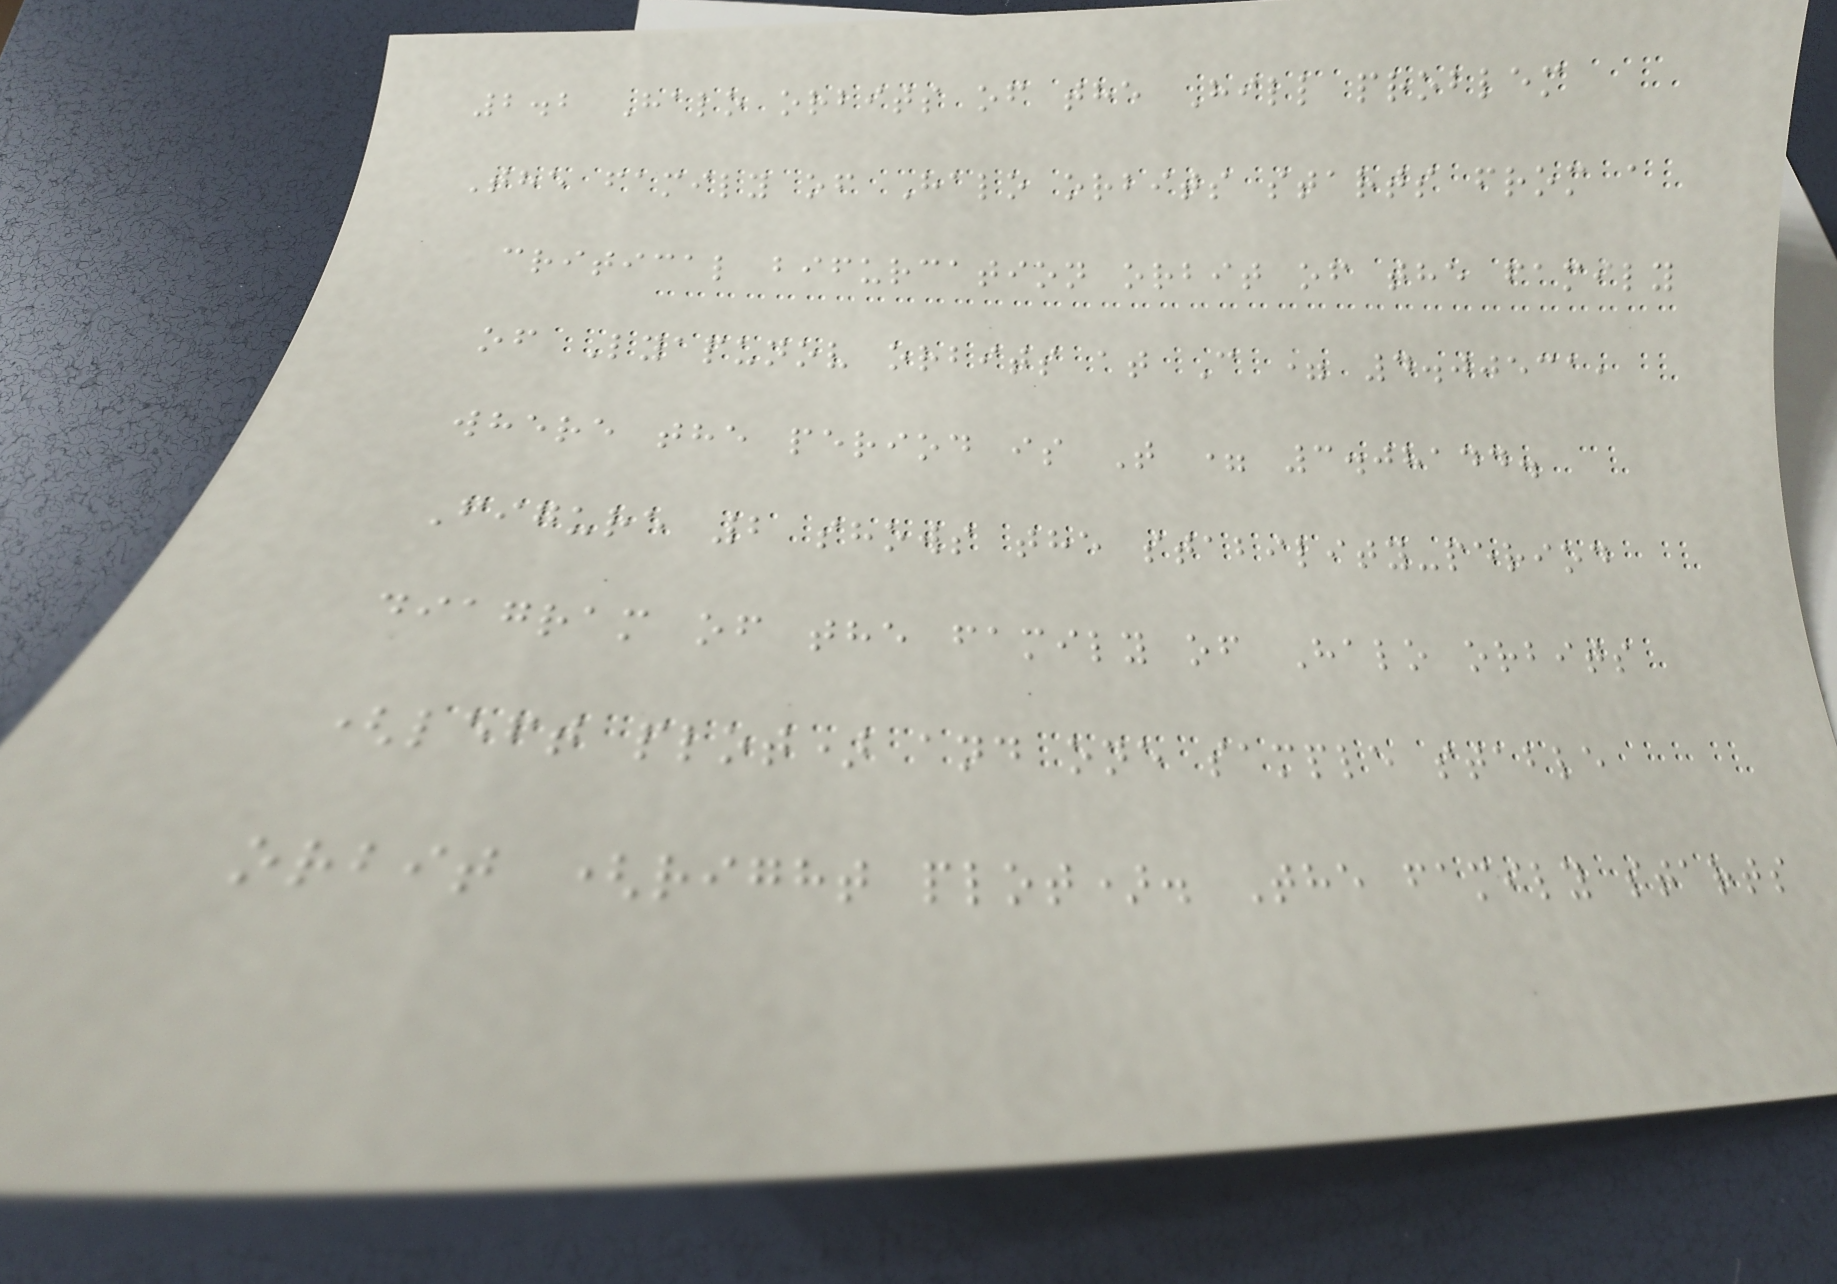2.2 Halo orbits of the Hill problem
The family of Halo orbits starts from a
critical bifurcation orbit of the family
of Lyapunov orbits at C = 4.00531,
where the period is T = 3.08144.
Figure 2 shows the stability-period
diagram of the family of Halo orbits
(left plot) and one sample stable
orbit (right plot). The family starts
